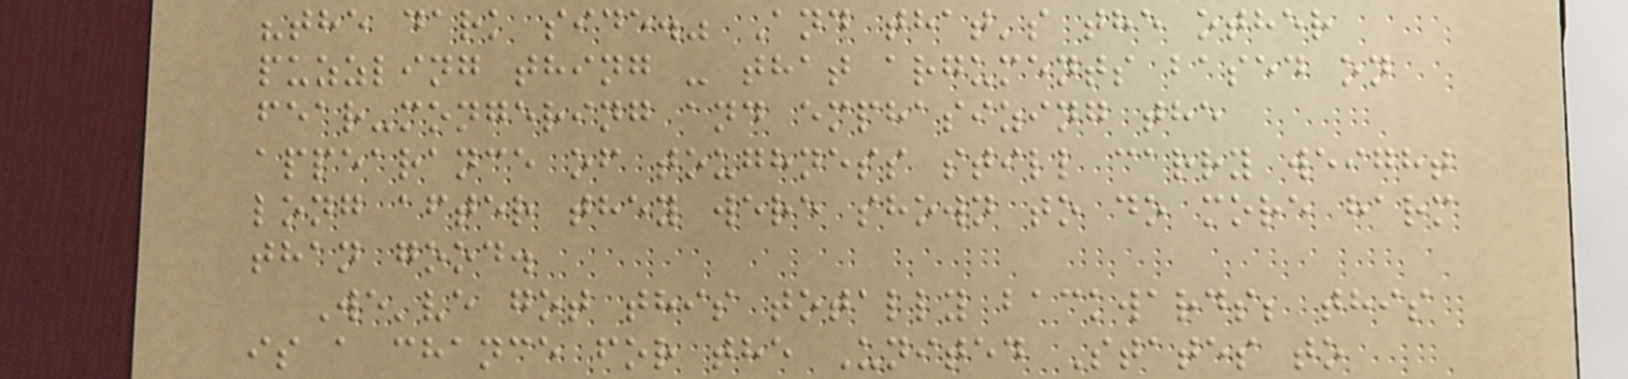"the dark side." And that's the other
puzzling thing - that arguments based on
fear-mongering and emphasizing the
appearance of toughness still carry weight
long after they were shown to do more harm
than good.
We've got this totally backwards; this
is a chance for the United States to
